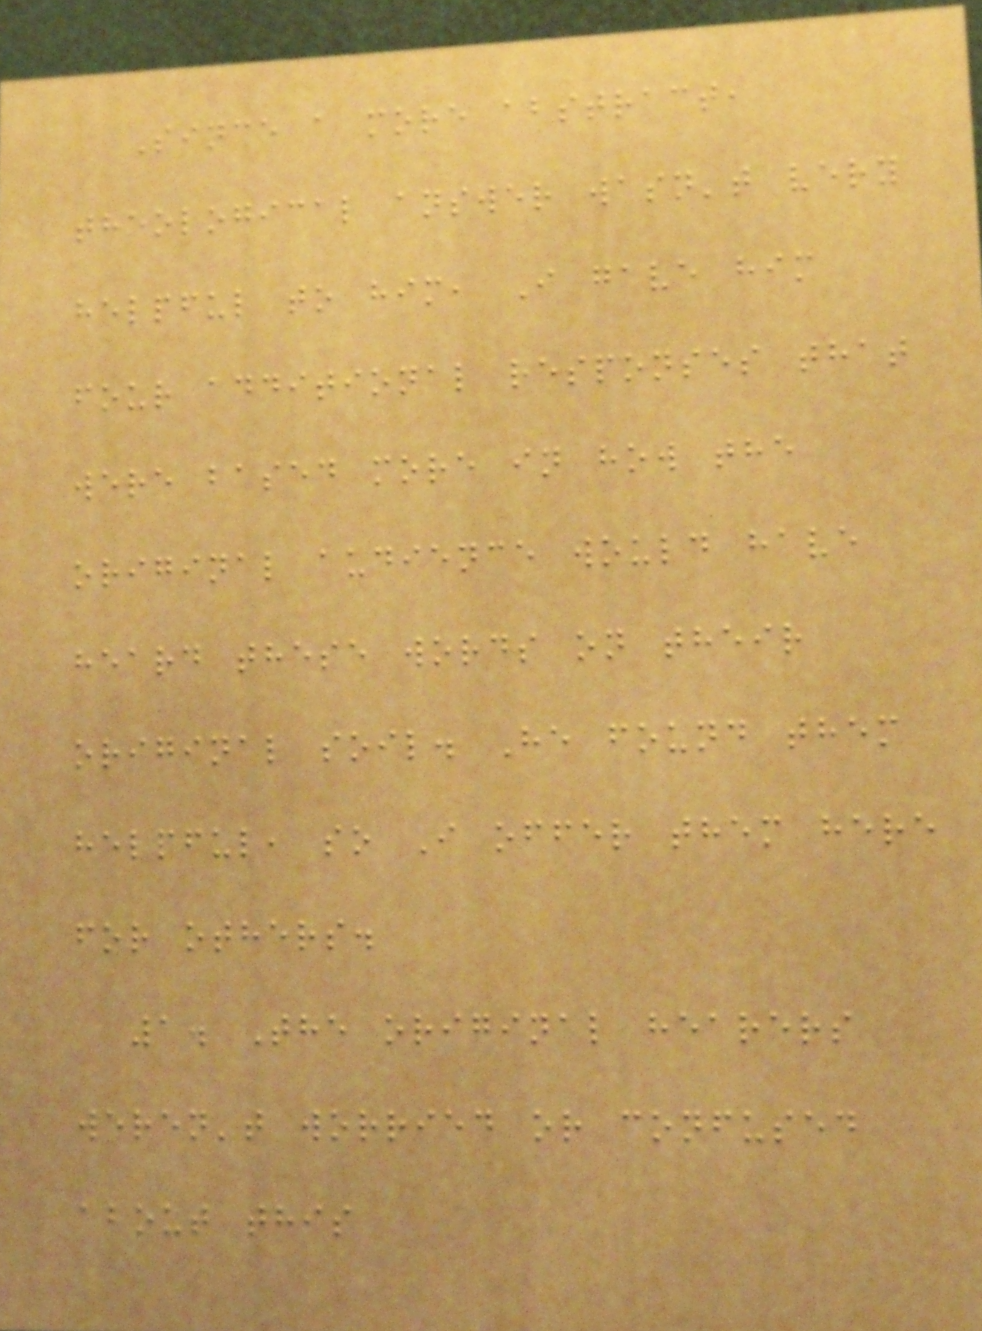Since a more abstract,
theological answer wasn't very
helpful to him, I gave him
four additional responses that
were based more in how the
original audience would have
heard these words on their
original soil. He found them
helpful, so I offer them here
for others.
1. The original hearers
weren't worried or confused
about this
